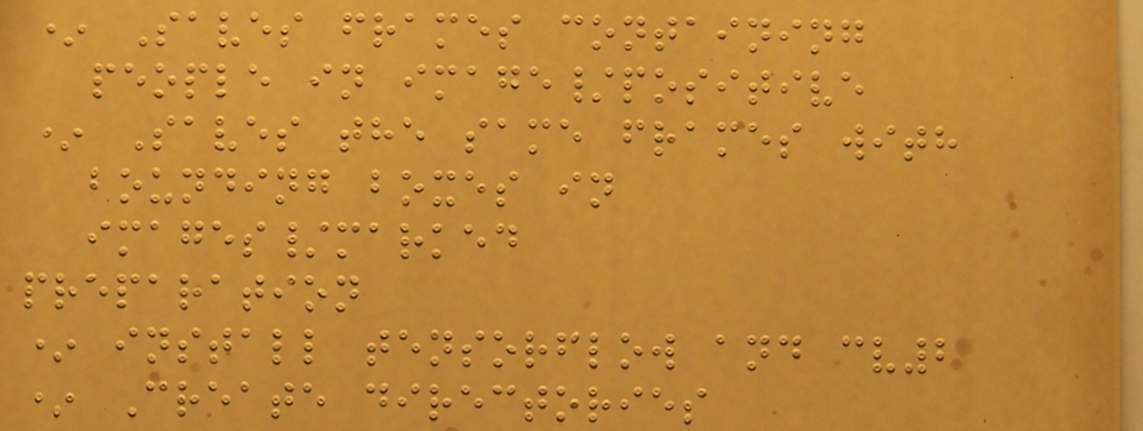* Saves frames containing
people in image/positive
* Saves the same frames with
bounding boxes in
images/marked
preparation
* install tensorflow and cv2
* Create directories
